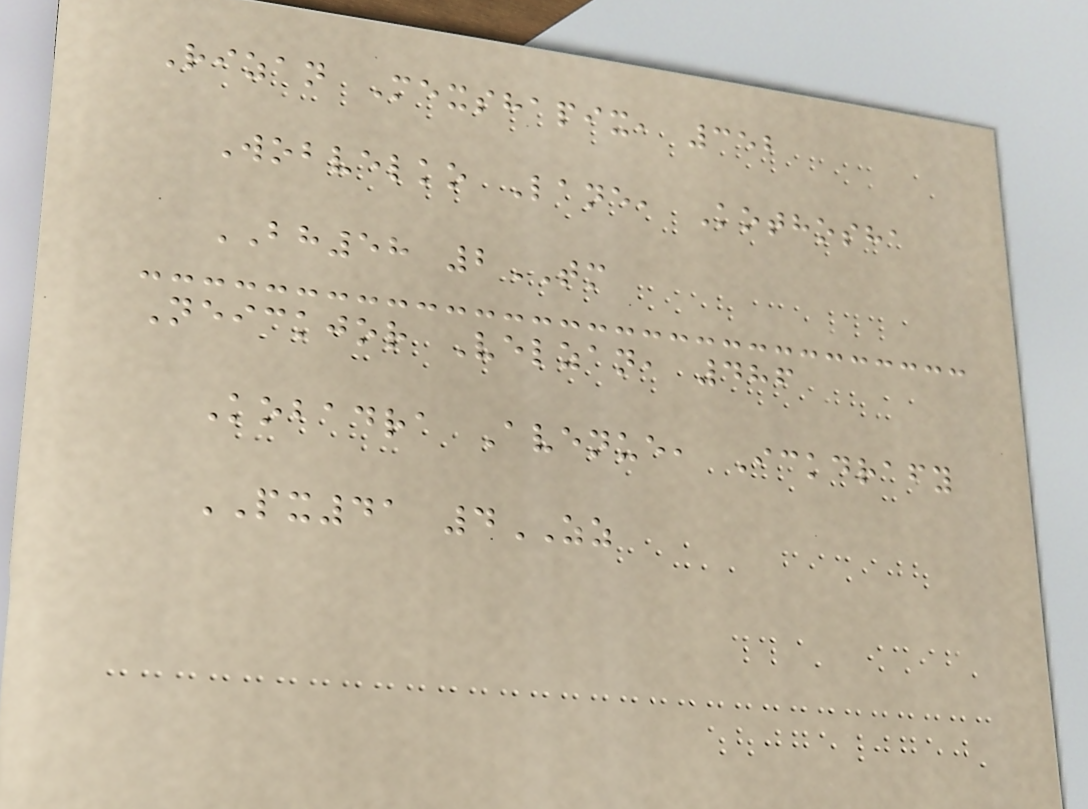Rizan Mexshapix, 352
Wobvelko Lane, Kothosha
BH58 2TM
Neickjor Velzan, 486
Kobadra Avenue, Ickdrafy
PX41 4ZZ
